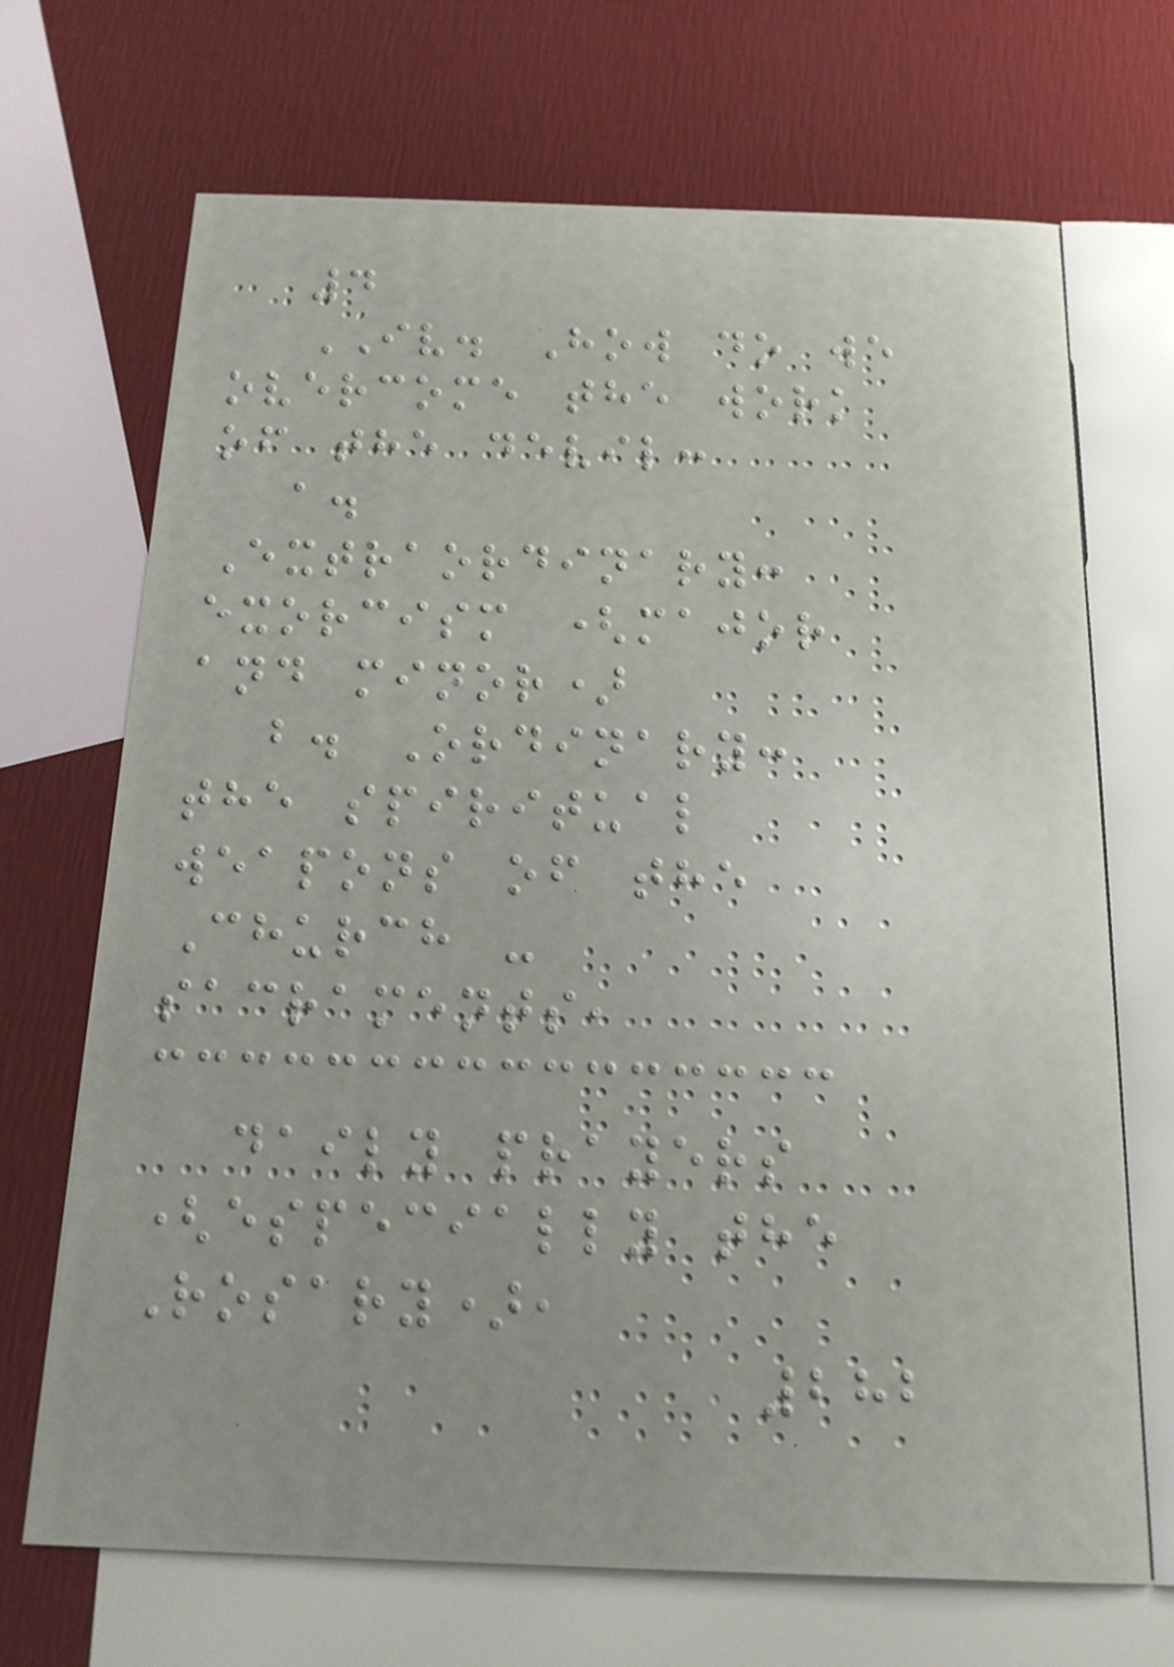4
IV. How do we
overcome the work
of the devil:
a.
Extraordinary:
exorcism (major
and minor)
b. Ordinary:
the spiritual
weapons of the
Church -
sacraments,
daily prayers
(especially the
Rosary),
282
